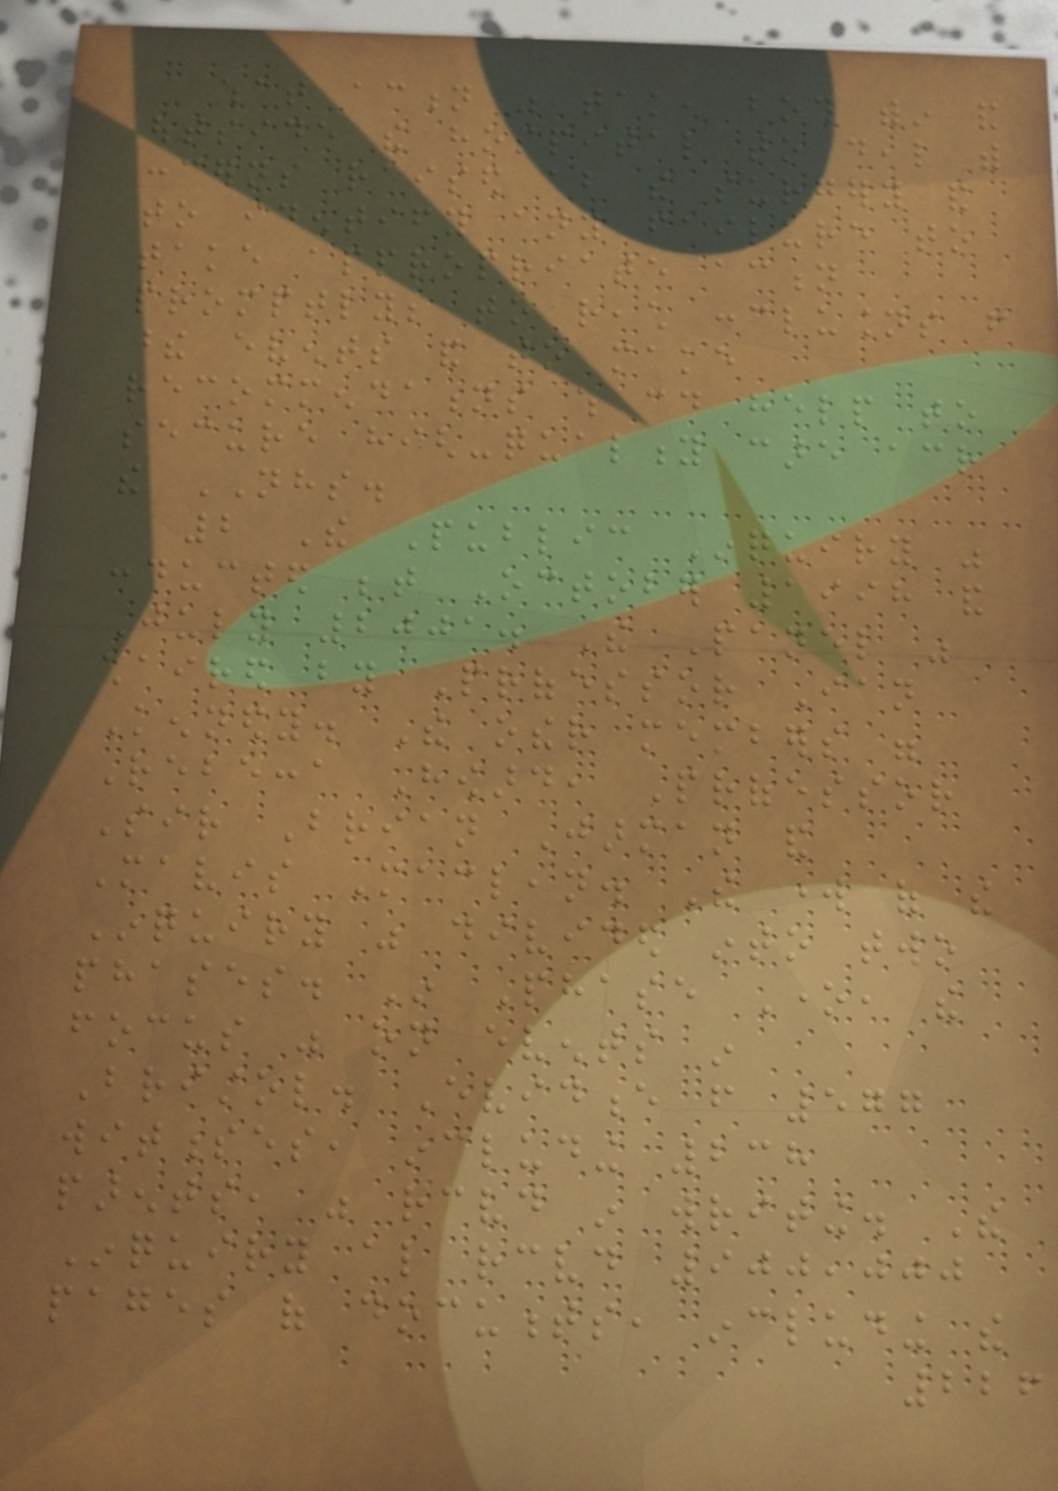what action was taken both within and
outside the hospital to deal with
concerns raised about the surgery and
to identify any failure to
take appropriate action
promptly; to reach conclusions from
these events and to make
recommendations which could help to
secure high-quality care across
the NHS.
2 The Public Inquiry was
conducted between October 1998 and
July 2001. The Panel was
chaired by Professor Ian
Kennedy. The other members were
Rebecca Howard, Professor
Sir Brian Jarman and
Mavis Maclean. The work of the
Inquiry was divided into two
phases. In Phase One, the
focus was on events in
Bristol. Evidence from 577
witnesses, including 238
parents, was received in writing. The
Inquiry also received 900,000
pages of documents, including the
226
